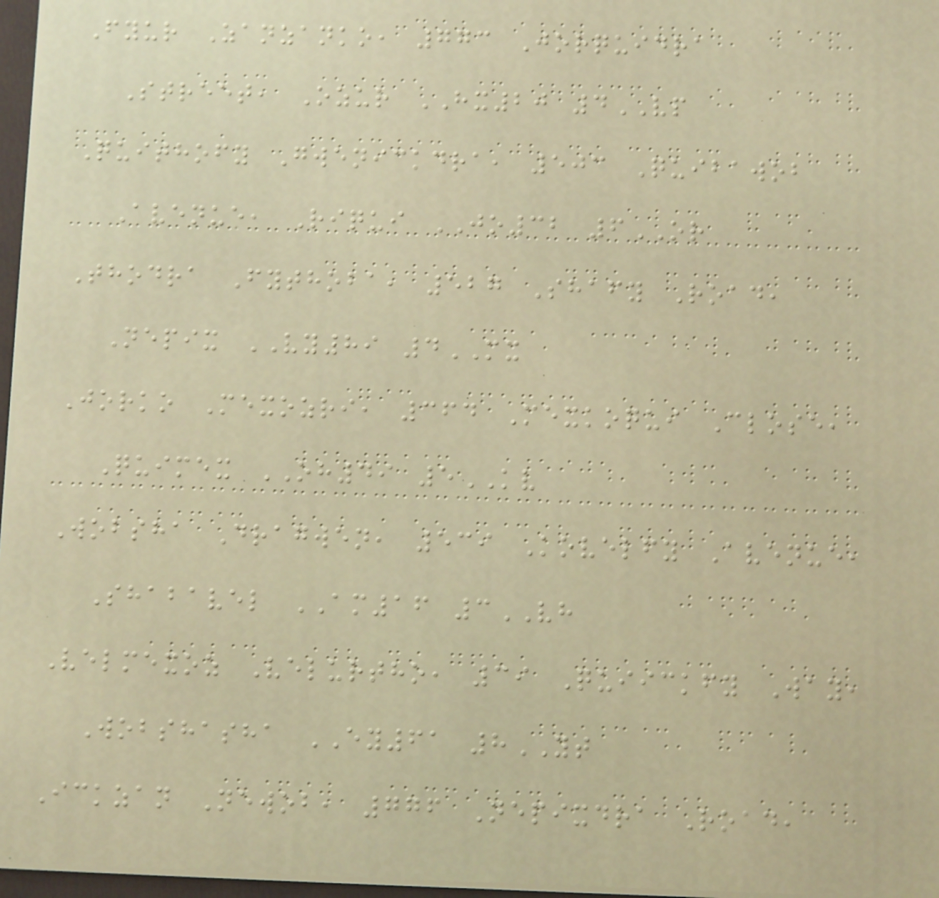Fyur Zanzanko, 773 Jorquidra
Street, Ozur HX20 4VP
Quithofy Gwenickdra, 503 Quibawob
Avenue, Riqui JO32 6OR
Thodra Fythoba, 527 Shafy Road,
Nepix VY89 4MX
Jorko Mexozri, 364 Mexkoqui Close,
Quimex OH49 5KV
Wobsha Dragwen, 539 Kovelfy Avenue,
Shabavel AM16 3VH
Velmexoz Velurtho, 39 Quiickfy Way,
Wobshasha EY61 8YT
Ickzan Newob, 776 Nepixdra Road,
